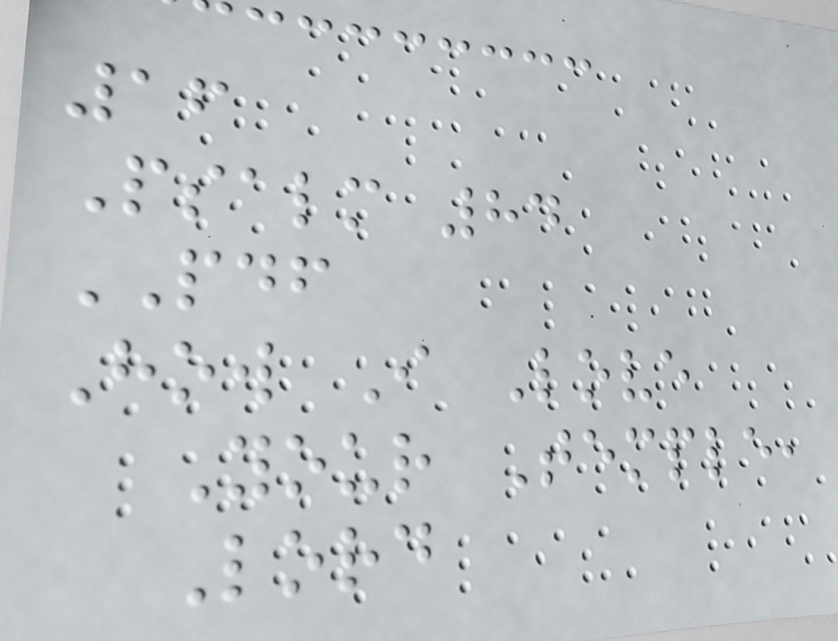16
Psalm 84
PDF
How I Love
Your Temple,
Lord
